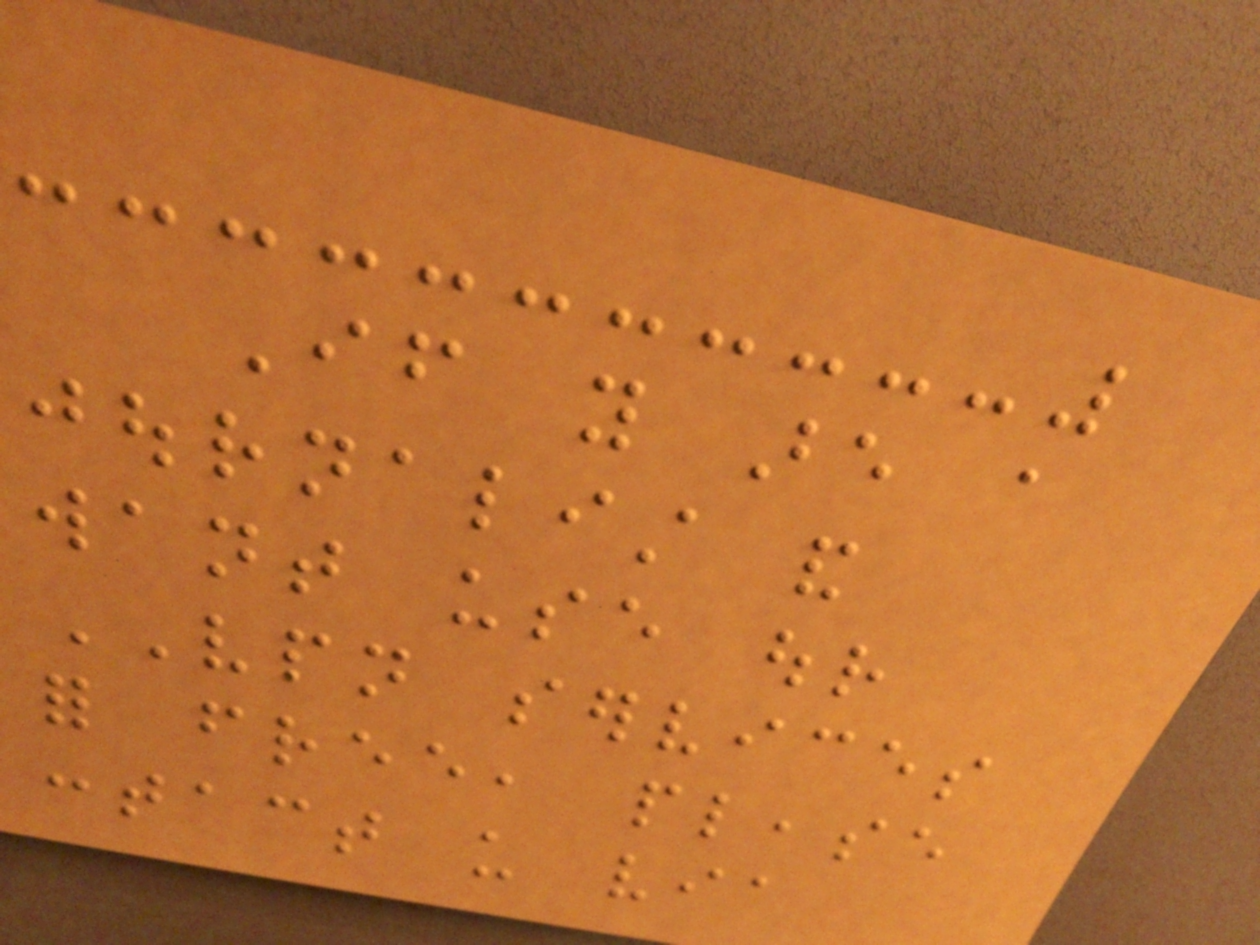If you are a
journalist and
want use our
VPN services
for free, please
contact us via
